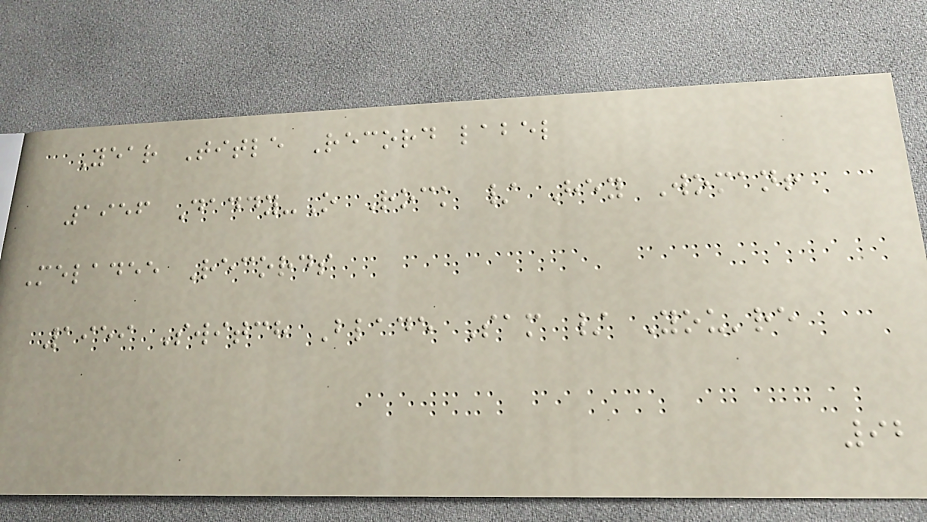Year Title Record label
1956 Daddy-O Rock / Hey Woman!
Meladee Records
1959 Switch Blade Sam / You're
92
